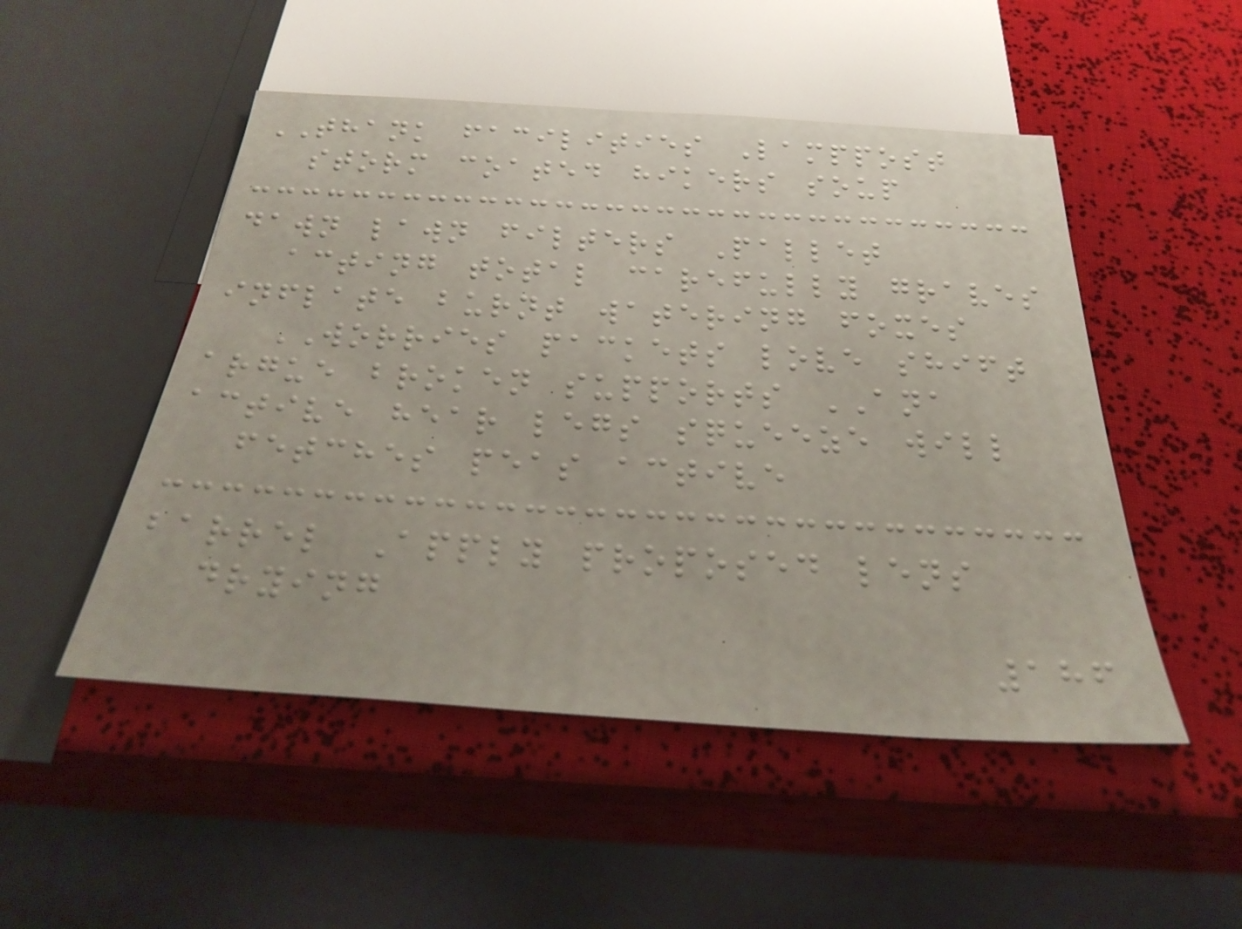THANK facilities Lamppost
storm coated hikers soup
dawn lawn filters Pallet
acting total carefully graves
inflate burnt watering foxes
WORRIES packets love shift
argue broken supports ANA
active hear legs squeeze will
fetches peas active
barrel Apply proposed lens
drying
186
